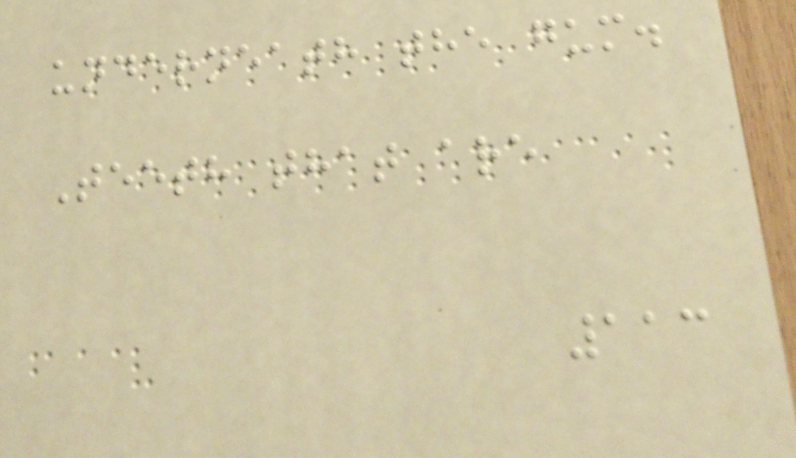underneath the gum.
Teeth that are
113
